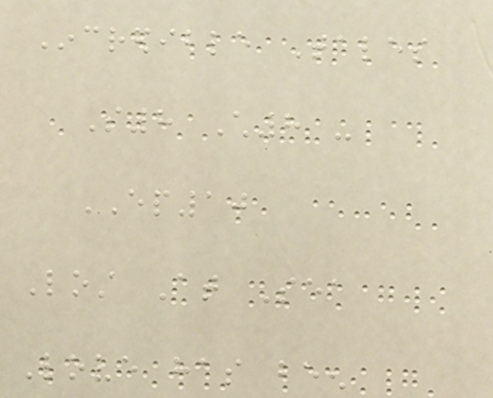Incredible Tales
S8 Ch8 -
EP10
Lost At Sea
Love has been
